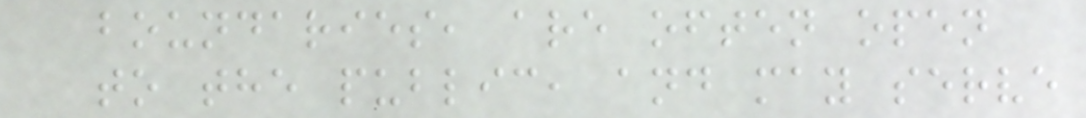boundaries, are often open
to the public, and may serve
